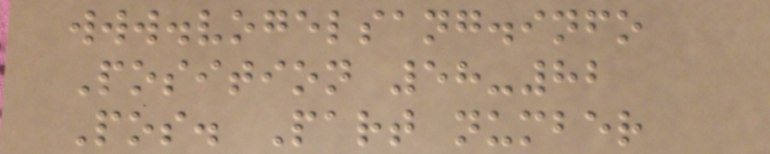www.vogelsang.info
Position 58-82
Pos. Part number
